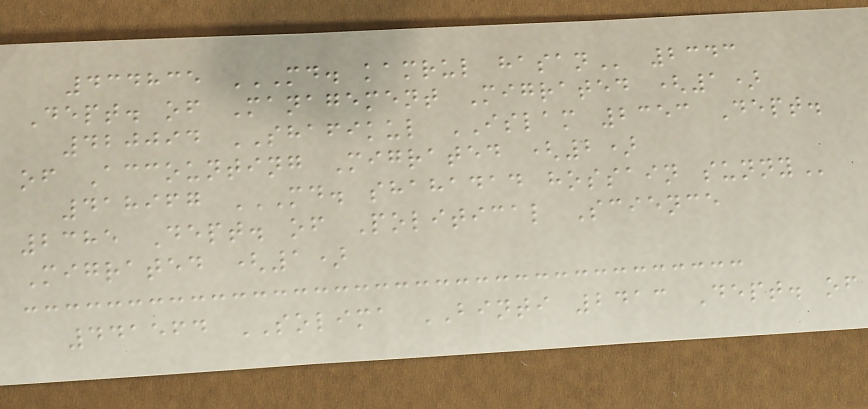434835 MD. KAMRUL HASAN 2343
Dept. of Management Migrated (1)
420094 SHAFIKUL ISLAM 2353 Dept.
of Accounting Migrated (2)
418967 MD. SHAHADAD HOSSAIN SUNNY
2385 Dept. of Political Science
Migrated (1)
441564 SOLIMA BINTI 2413 Dept. of
